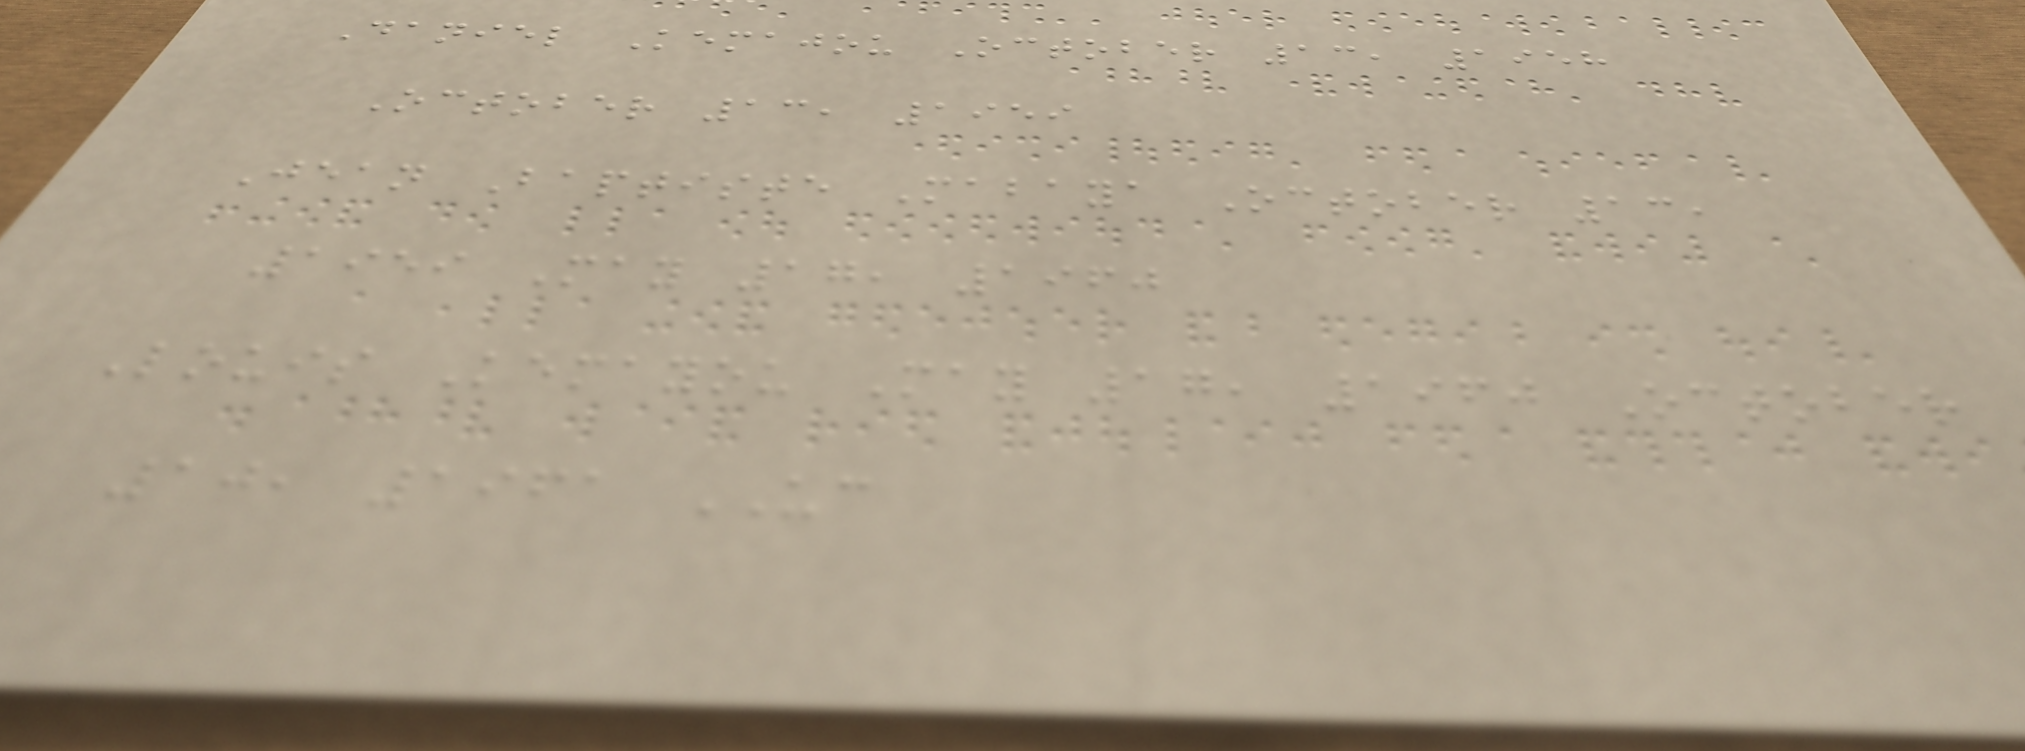Daniel Kemajou October 13, 1958
October 13, 1959
Jean Baptiste Mabaya October 13,
1959 May 17, 1960
Louis Kemayou May 17, 1960 October
10, 1961 UC
